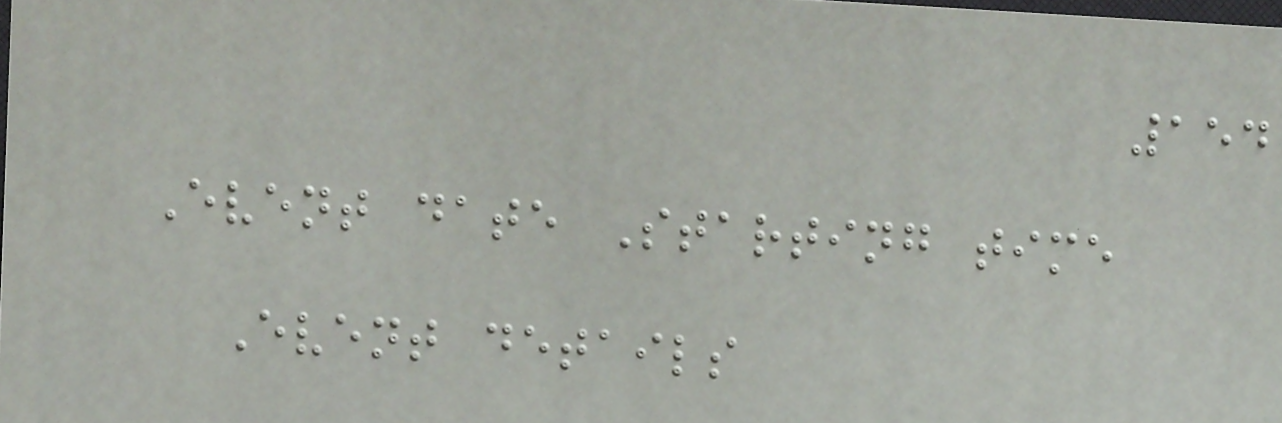154
Event date Starting time
Event details
